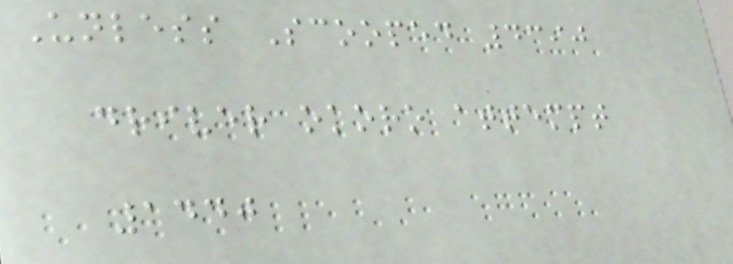Unless Scooped 4390
driver okoro attempt
1440
